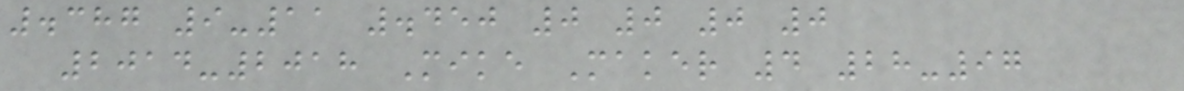.387 9-11 .450 0 0 0 0
2014-2018 Mike Maker 4 28-97
